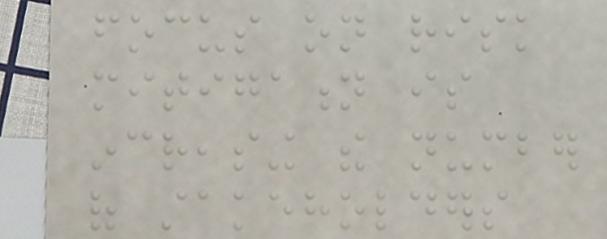focus on risk
mitigation is
increasing the number
of stakeholders
